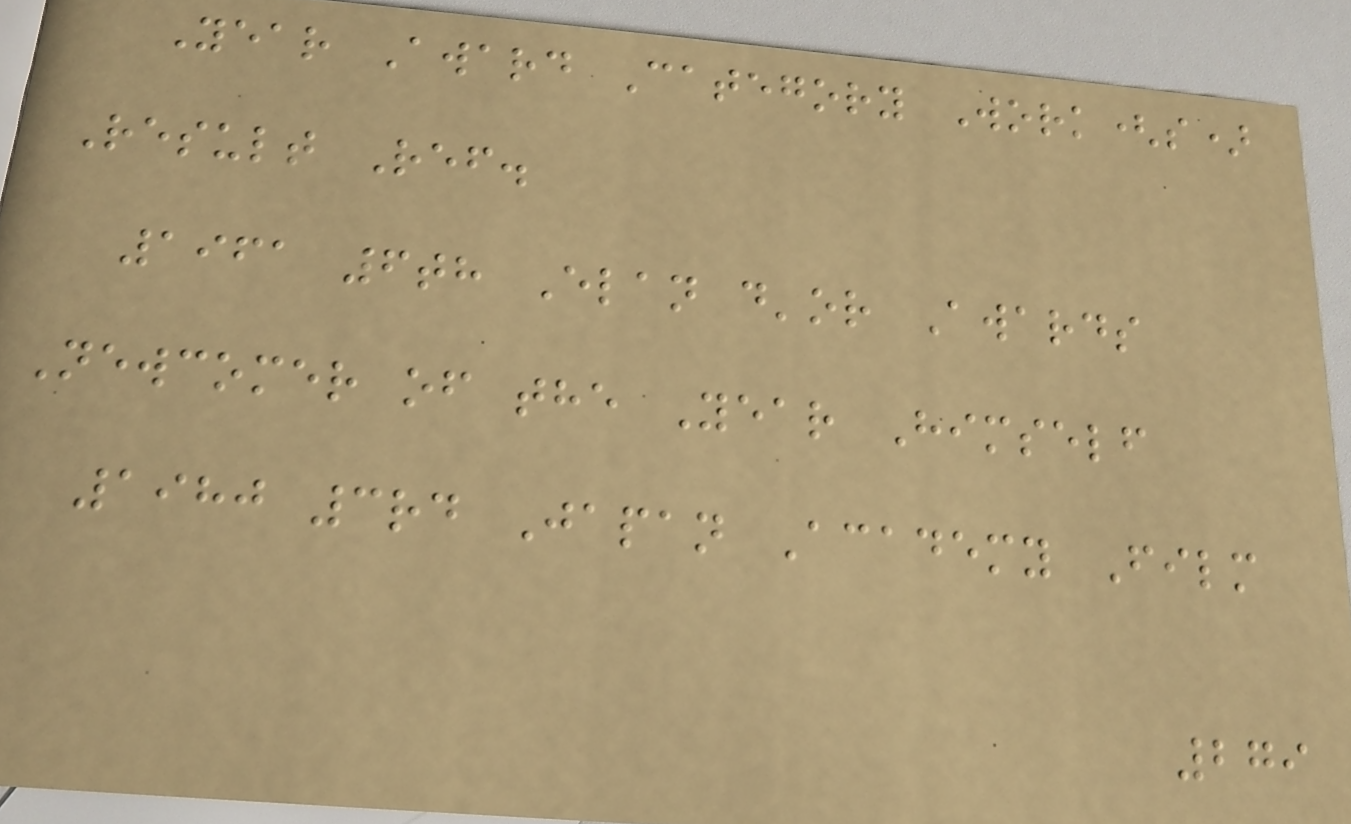Year Award Category Work(s)
Result Ref.
1961 6th Elan d'or Awards
Newcomer of the Year Himself
1980 3rd Japan Academy Film
279
